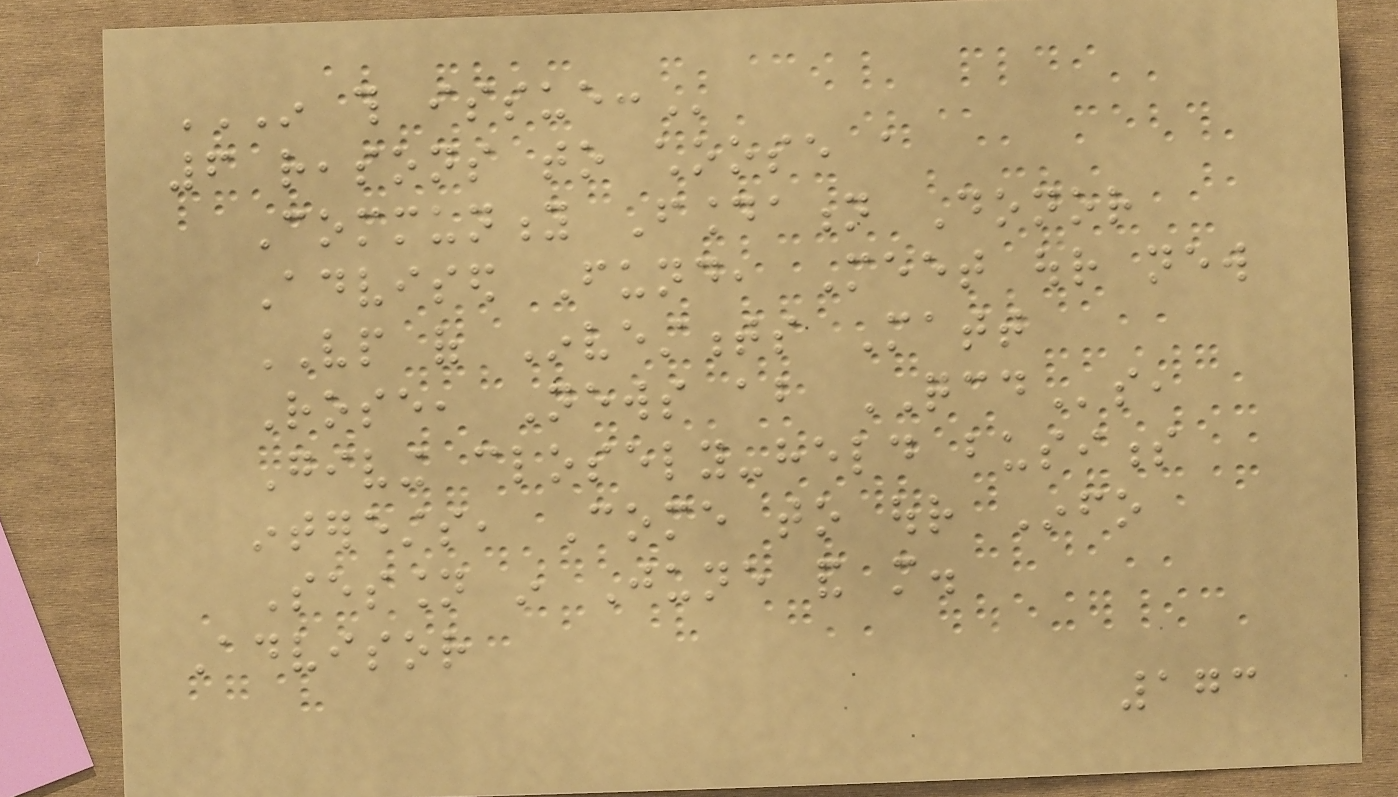IN THIS ISSUE:
6 reasons to choose a
Community Foundation Donor
Advised Fund, Meet our new
VP of Investments Matt
Rose, News about QCDs,
Giving closely-held business
interests, Come to our Info
Session in June and more.
Advisor
173
